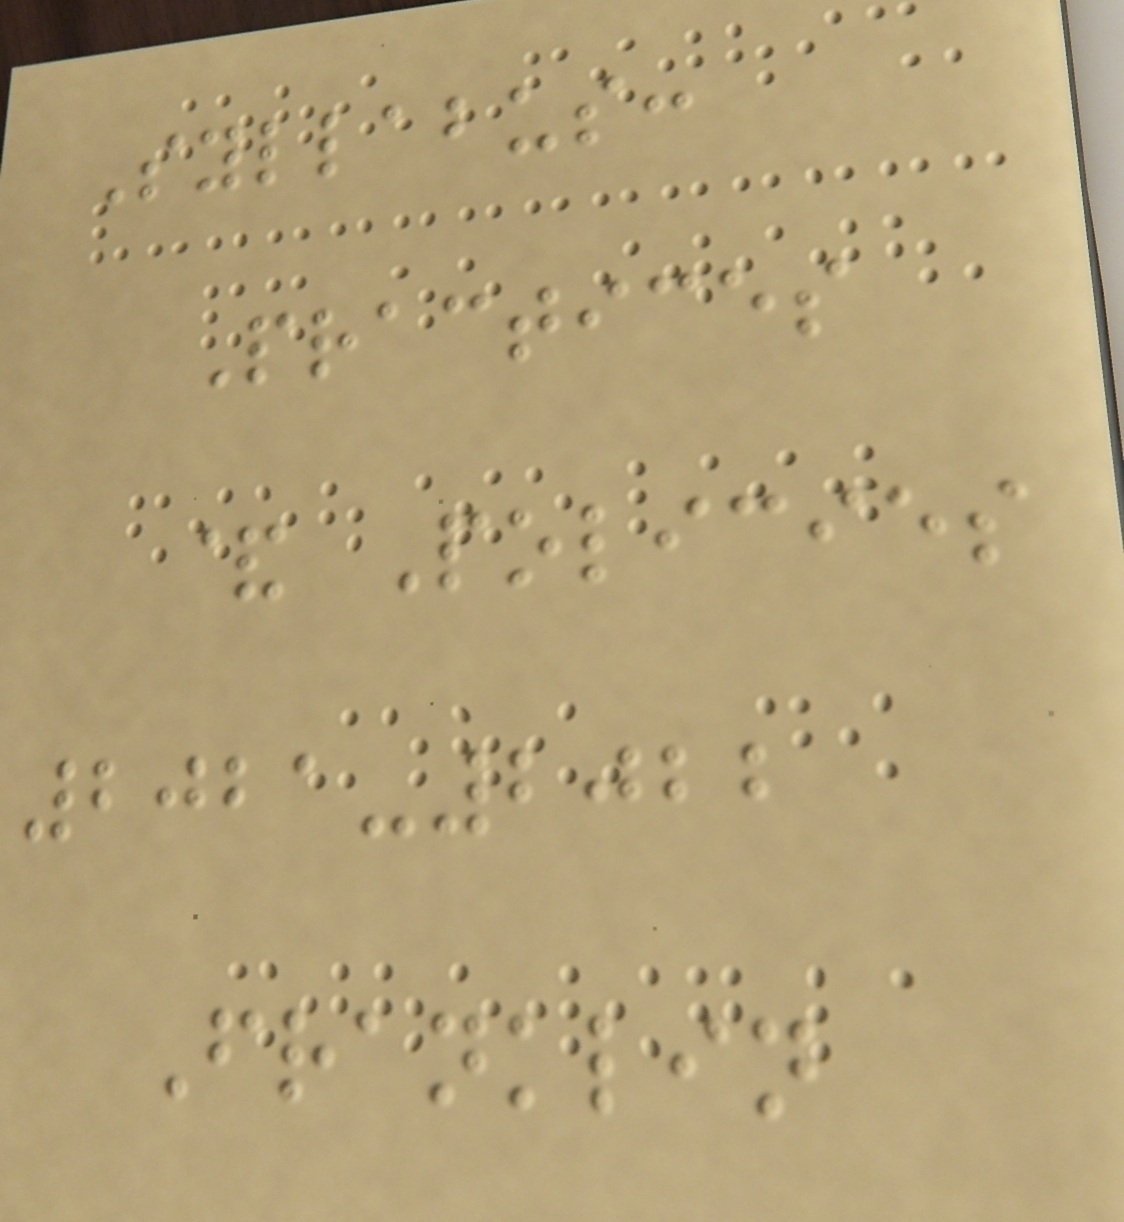Syllabus:
Practices
& Policies
2021-2022
Franklin
